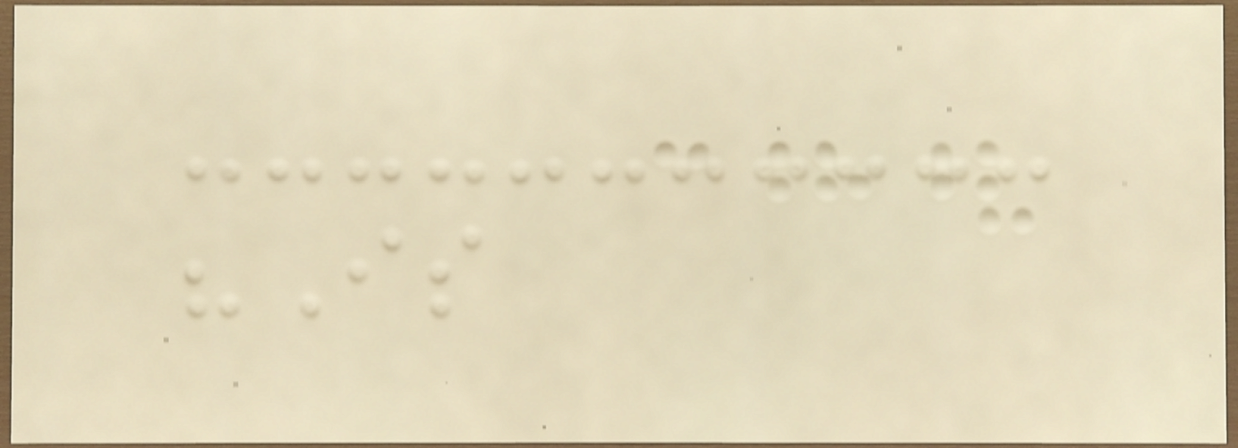"Is
